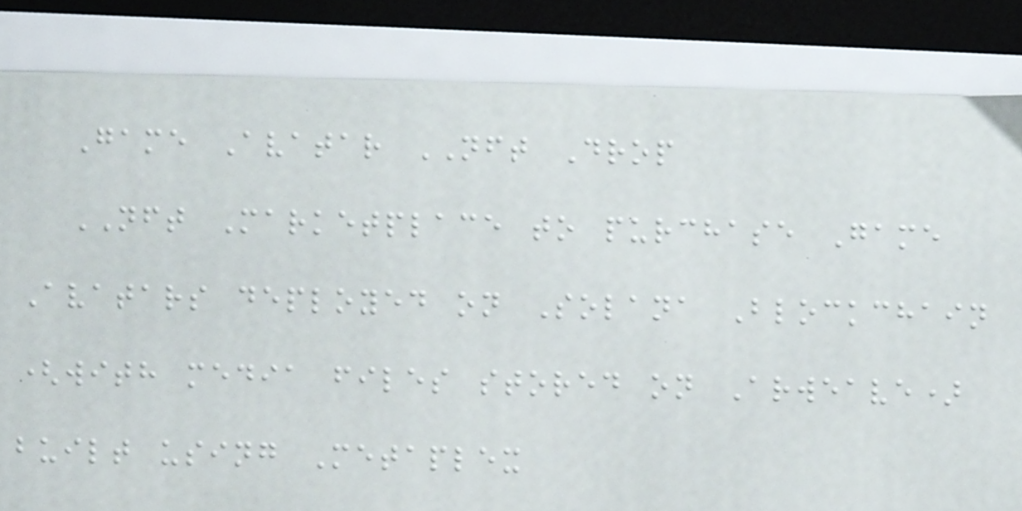Game Avatar NFT Drop
NFT Marketplace to purchase Game
Avatars deployed on Solana Blockchain
(with media files stored on Arweave)
built using Metaplex
